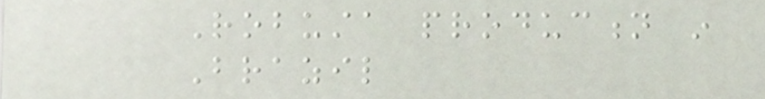Robusta production in
Brazil
